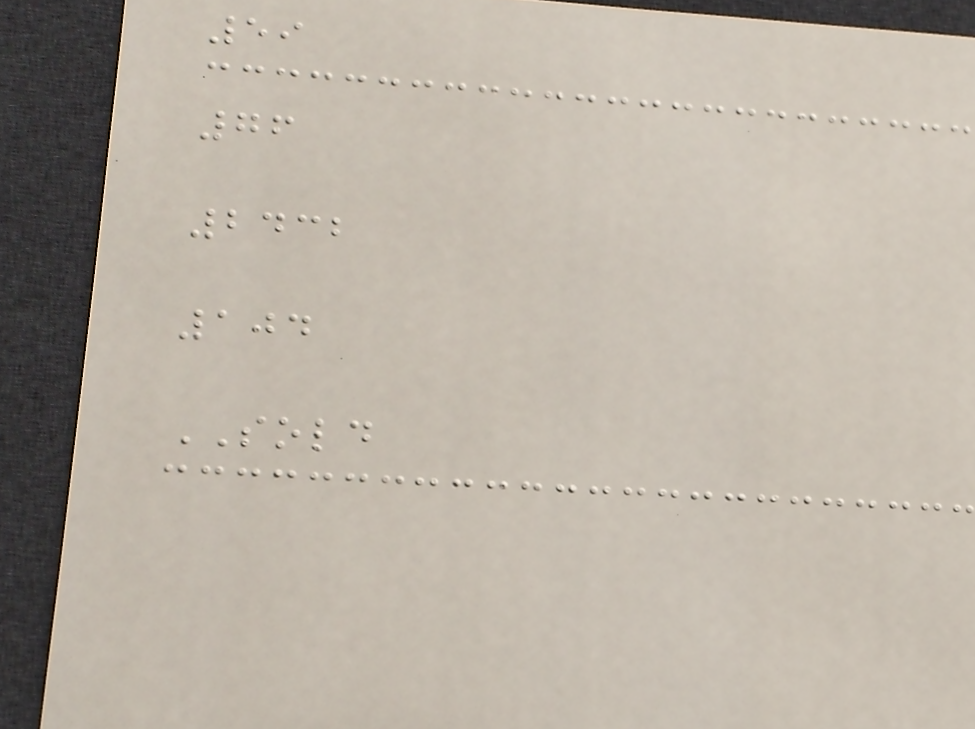59
76
2432
104
SOLD
